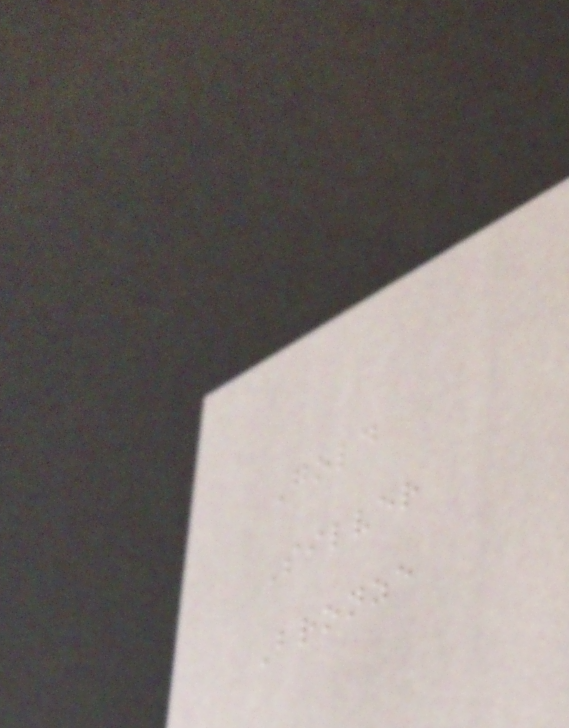Gold
Silver
Bronze
